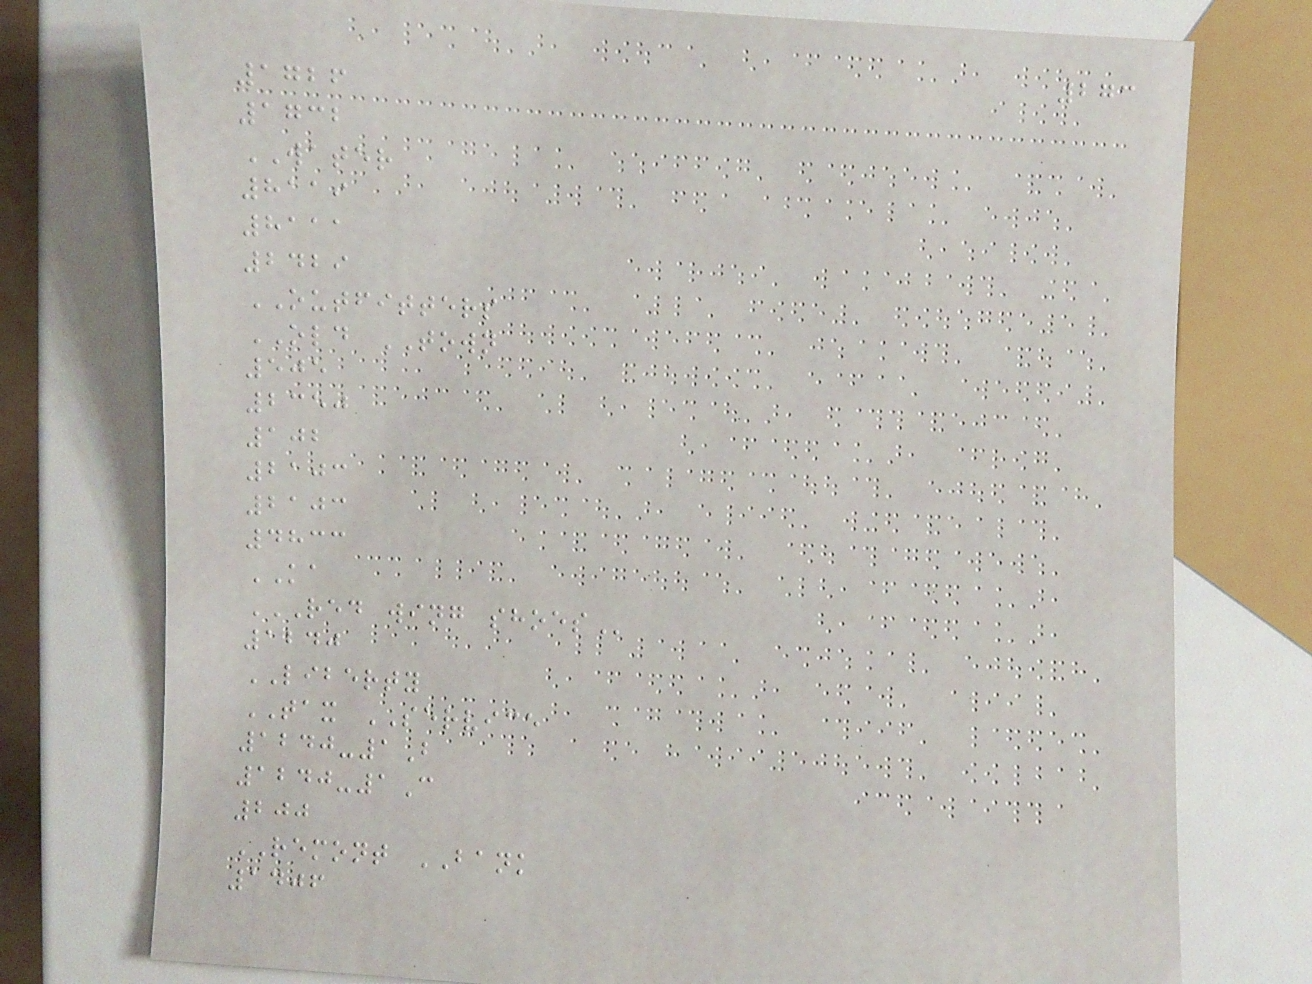273
1726
1732
WATER
8119
8111
2429
OUTFITTERS
OLD TOWN
505
2350
102
2103
2103
4833
KA
RED WING SHOES
1240
LIBERTY
TAX SERVICE
1240-1B
1240-1C
200
REMONT BANK
1406
